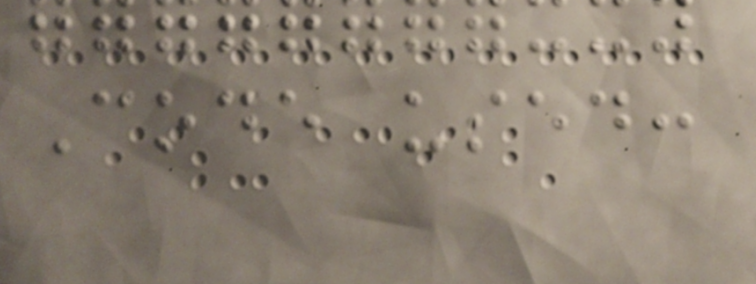Code used:
